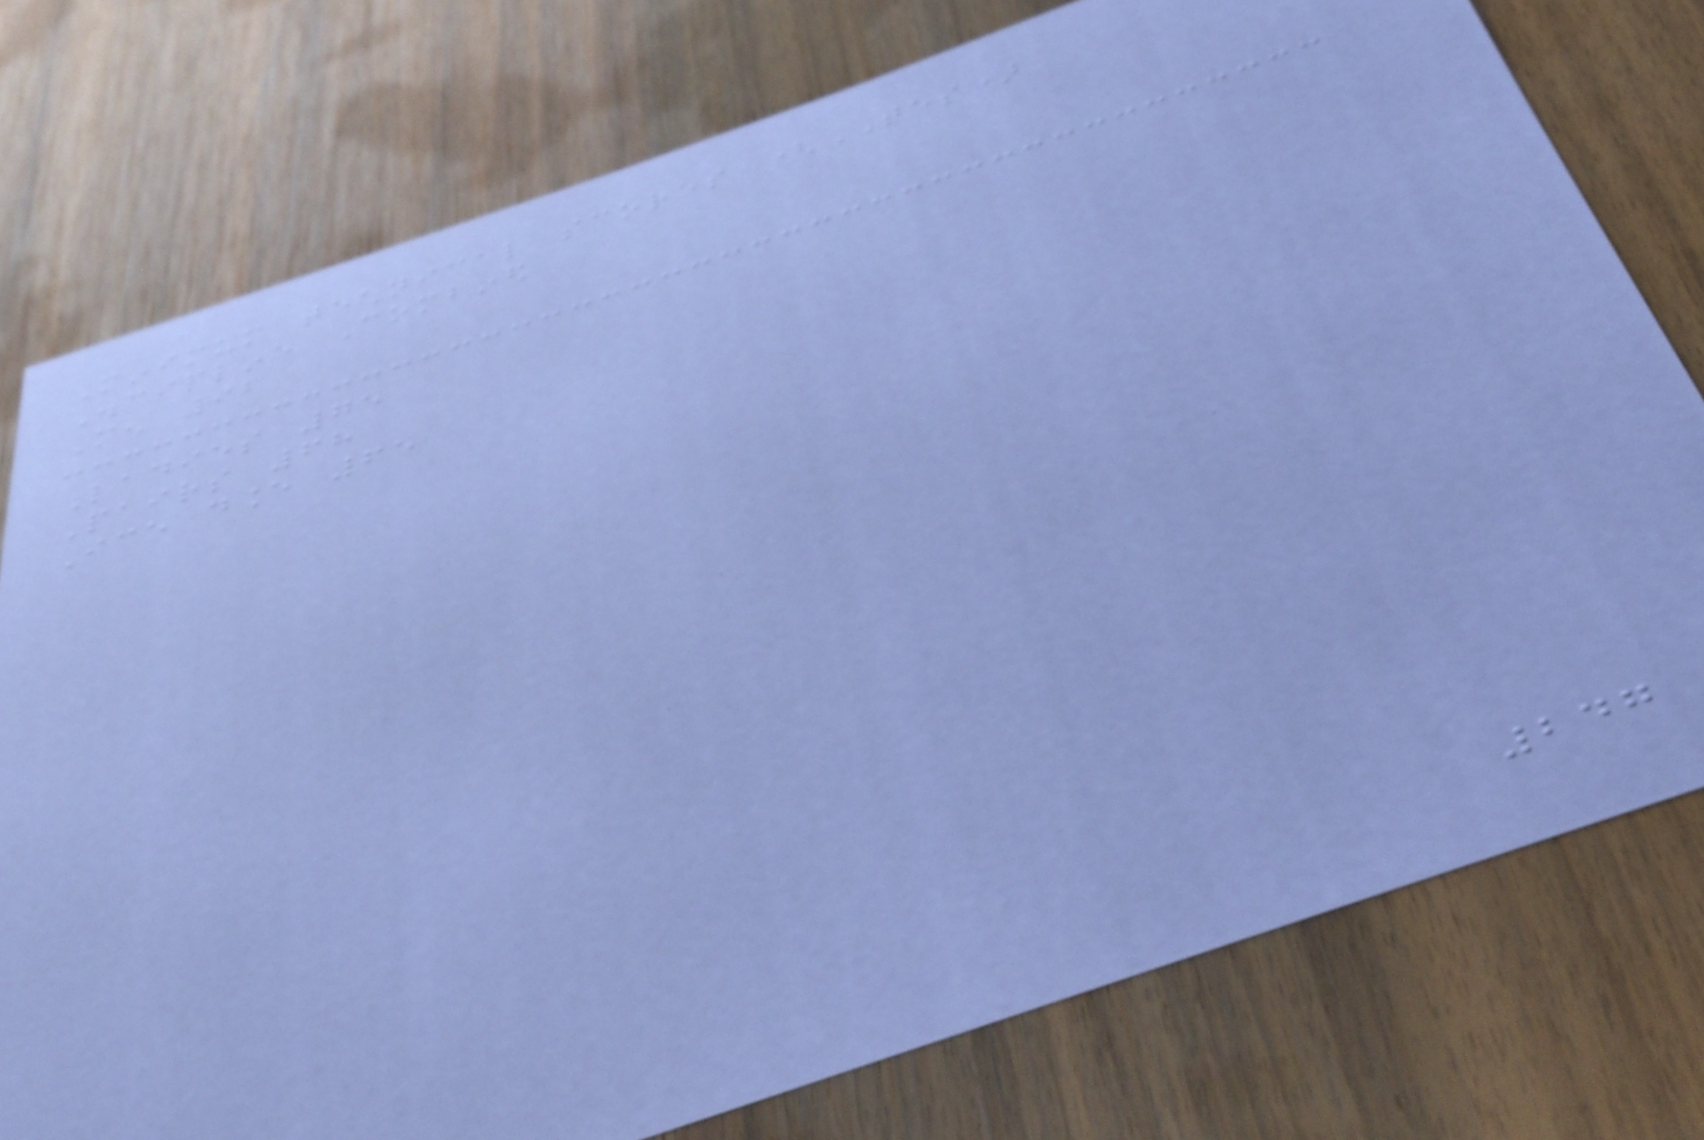Minimum technical scores (TES)
Discipline Combined
Men 92
Ladies 75
Pairs 68
Ice dance 65
247
